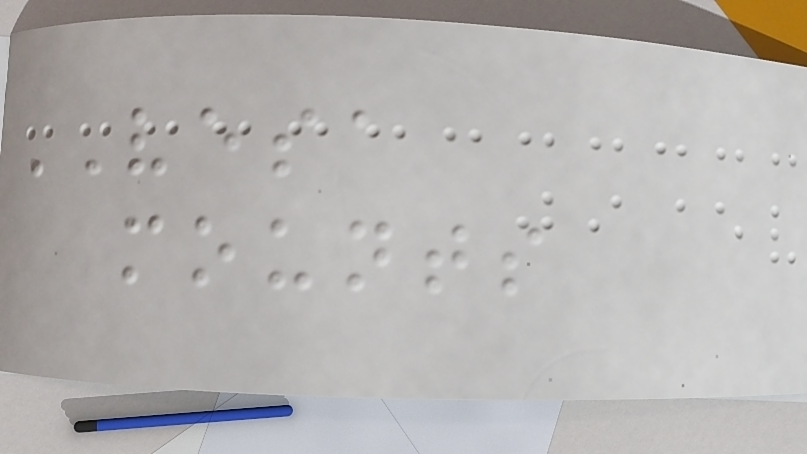VESA
mounts
